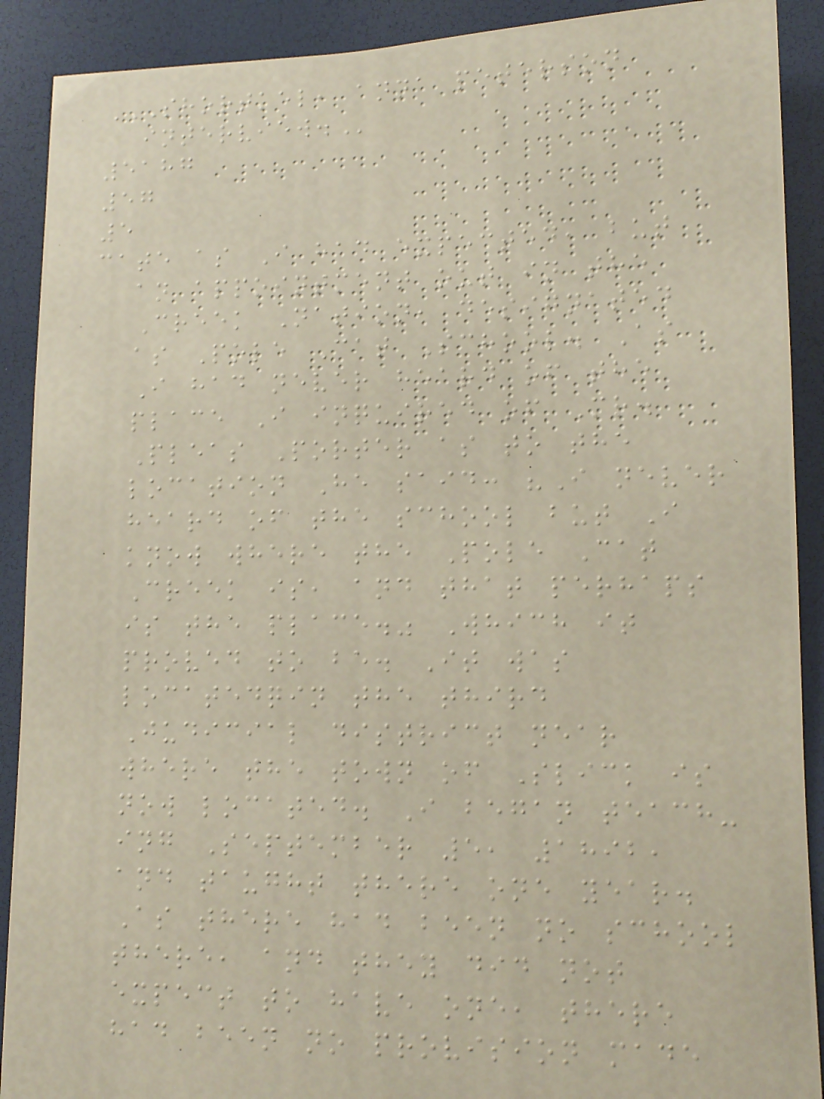SHORTKEL, ANNA PETERSON
INTERVIEW.
5187
57
5
cate as I had expected, but
an appointment out in the
Creek Nation, designated
as Pole Cat School. As
I had never heard of the
place I inquired of Mr.
Pleas Porter as to the
location He said: "I never
heard of the school but I
know where the Pole Cat
Creek is, and that perhaps
is the place." Which it
proved to be. It was
locatedqin the third
Judicial district near
where the town of Slick is
now located. I began teach-
ing September 5, 1892,
and taught there one year.
As there had been no school
there, and they did not
expect to have one, there
had been no provision made
